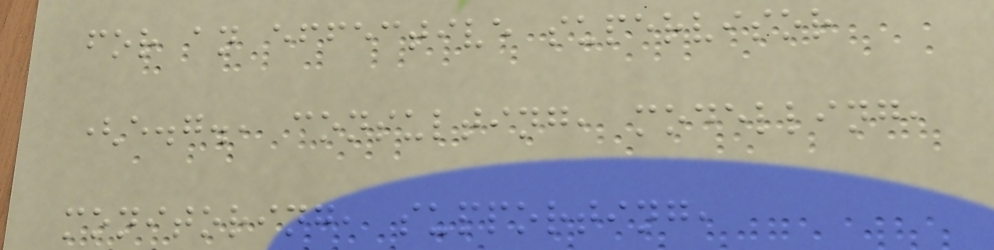for an effective supervisor
(e.g., consulting, modelling,
monitoring, supporting,
